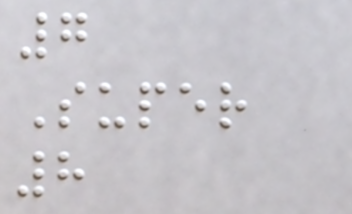7
Super
8
